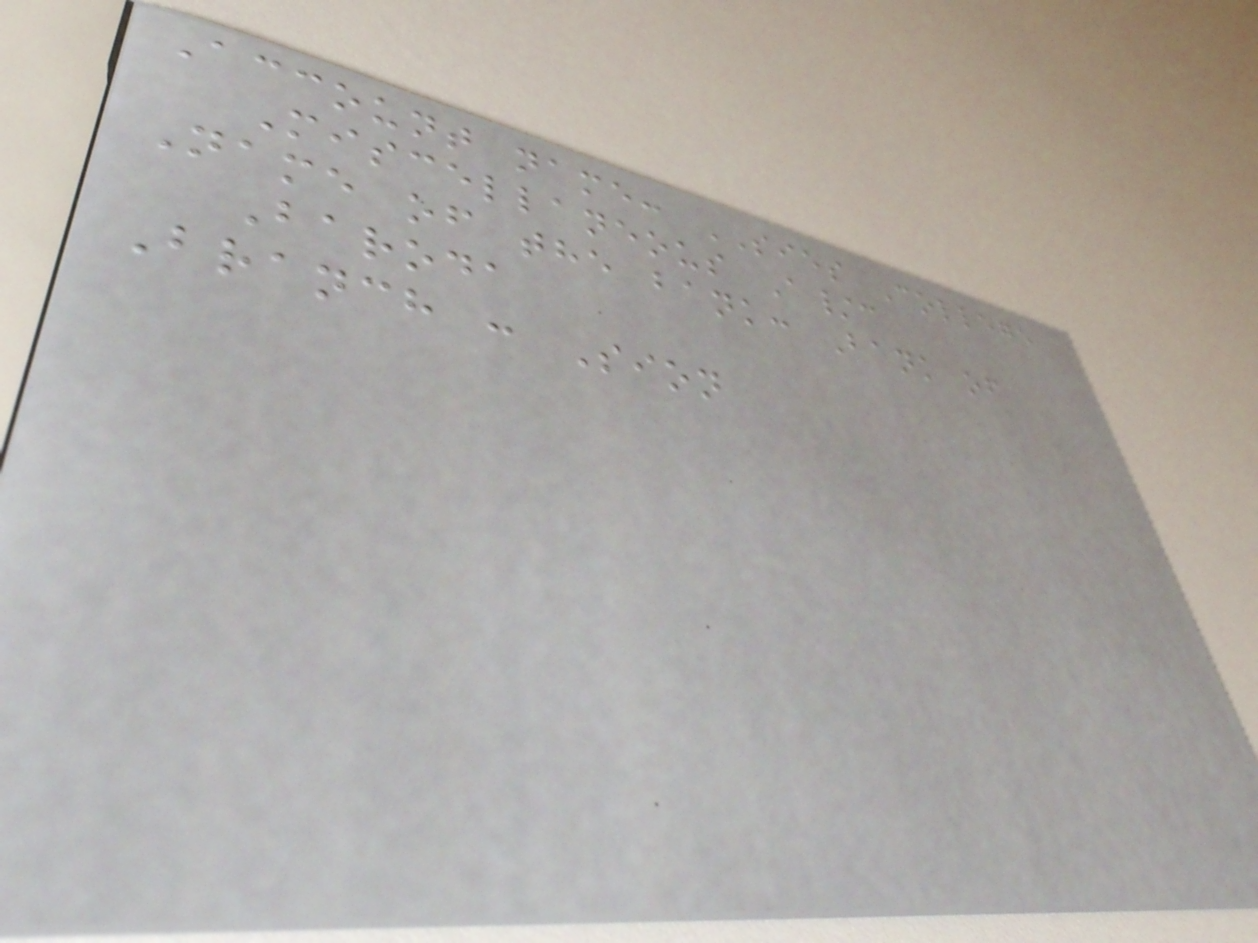Account name: SIES College
Miscellaneous A/c
Name of the bank: Bank of
Baroda
Branch : Sion
